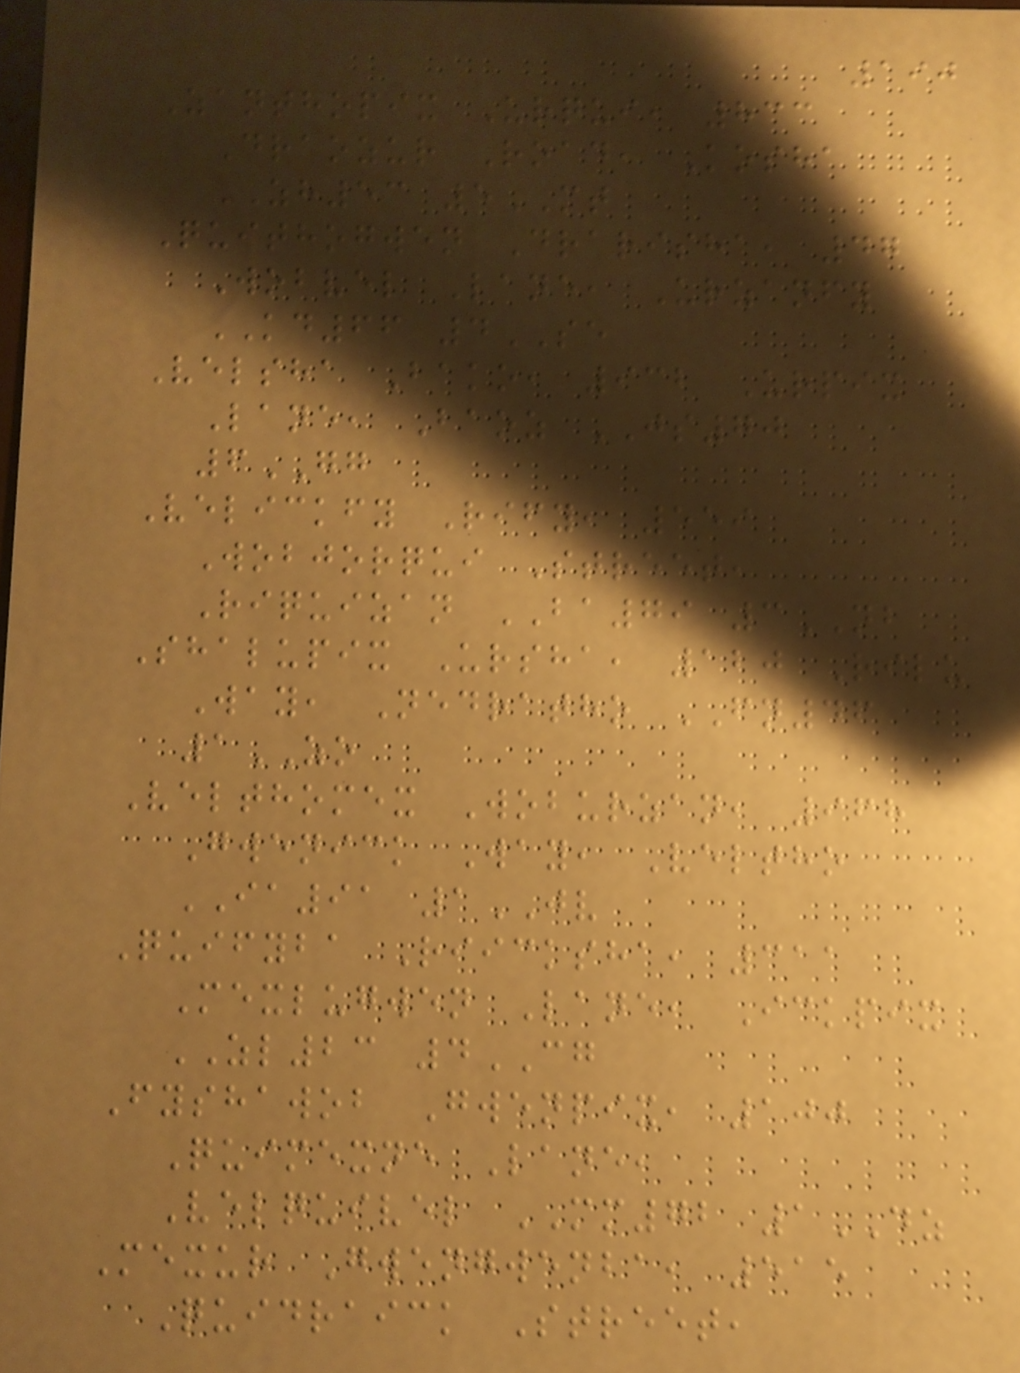190
Zanthopix Urqui, 833
Draozur Road, Kosha
ZH53 5MT
Quithogwen Drarisha, 47
Wobvel Lane, Urzanfy
KD66 4SE
Velsha Bako, 932 Urpix
Lane, Baoz JS70
6GG
Velickfy Rify, 559
Wobjorqui Street,
Riquizan BA79 3NB
Shalupix Ursha, 120 Rilu
Way, Nedratho FN46
1ZO
Velthomex Woburzan, 968
Gwenick Way, Veltho
IA91 1JV
Quifyba Riicksha, 311
Mexlugwen Lane, Ickpix
ZL23 4CG
Fyshawob Gwenpix, 100
Quimexne Lane,
Velquivel MM72 1DZ
Mexur Gwengwenba, 515
Quidraick Street,
